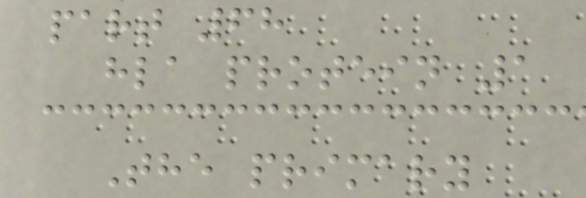part 68
hla protein 1
The primary
